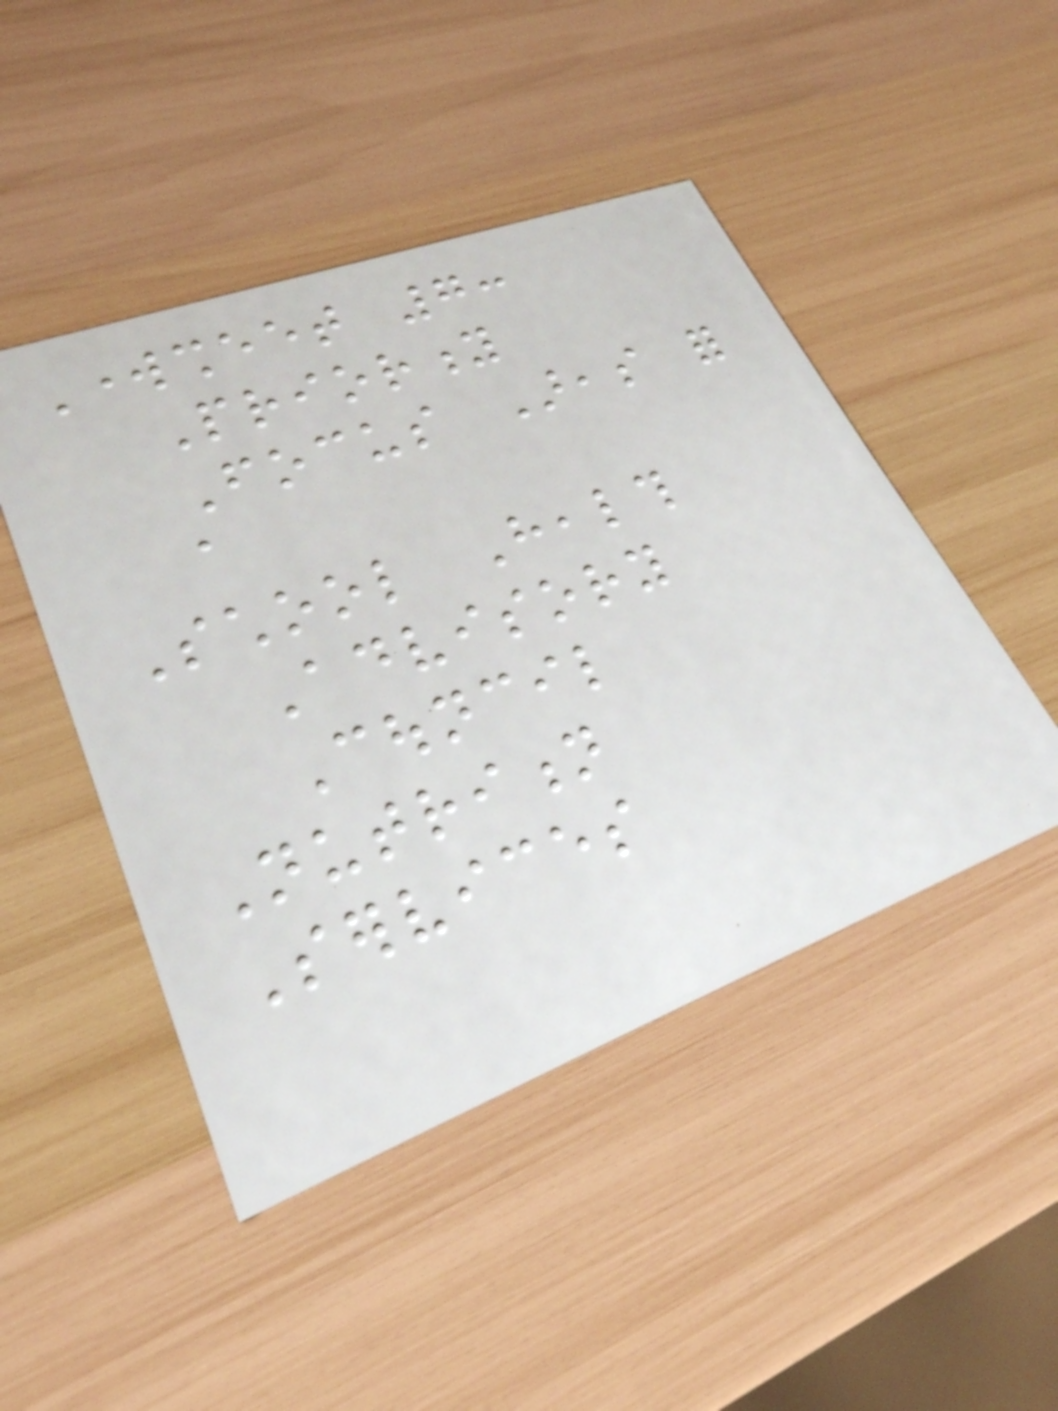Worksheet 7:
Priority
Focus Areas for
a
School Health
Advisory
Council
Nutrition
Services
